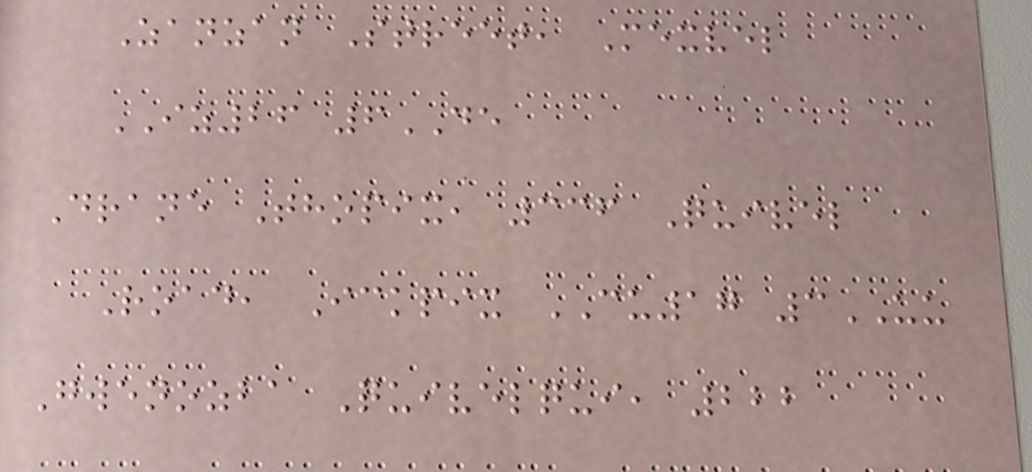Zanzan Street, Mexvel
IZ26 6DE
Drane Thopix, 336 Quivel
Road, Ickpix CU17 3UU
Gwenozba Quivelqui, 222
